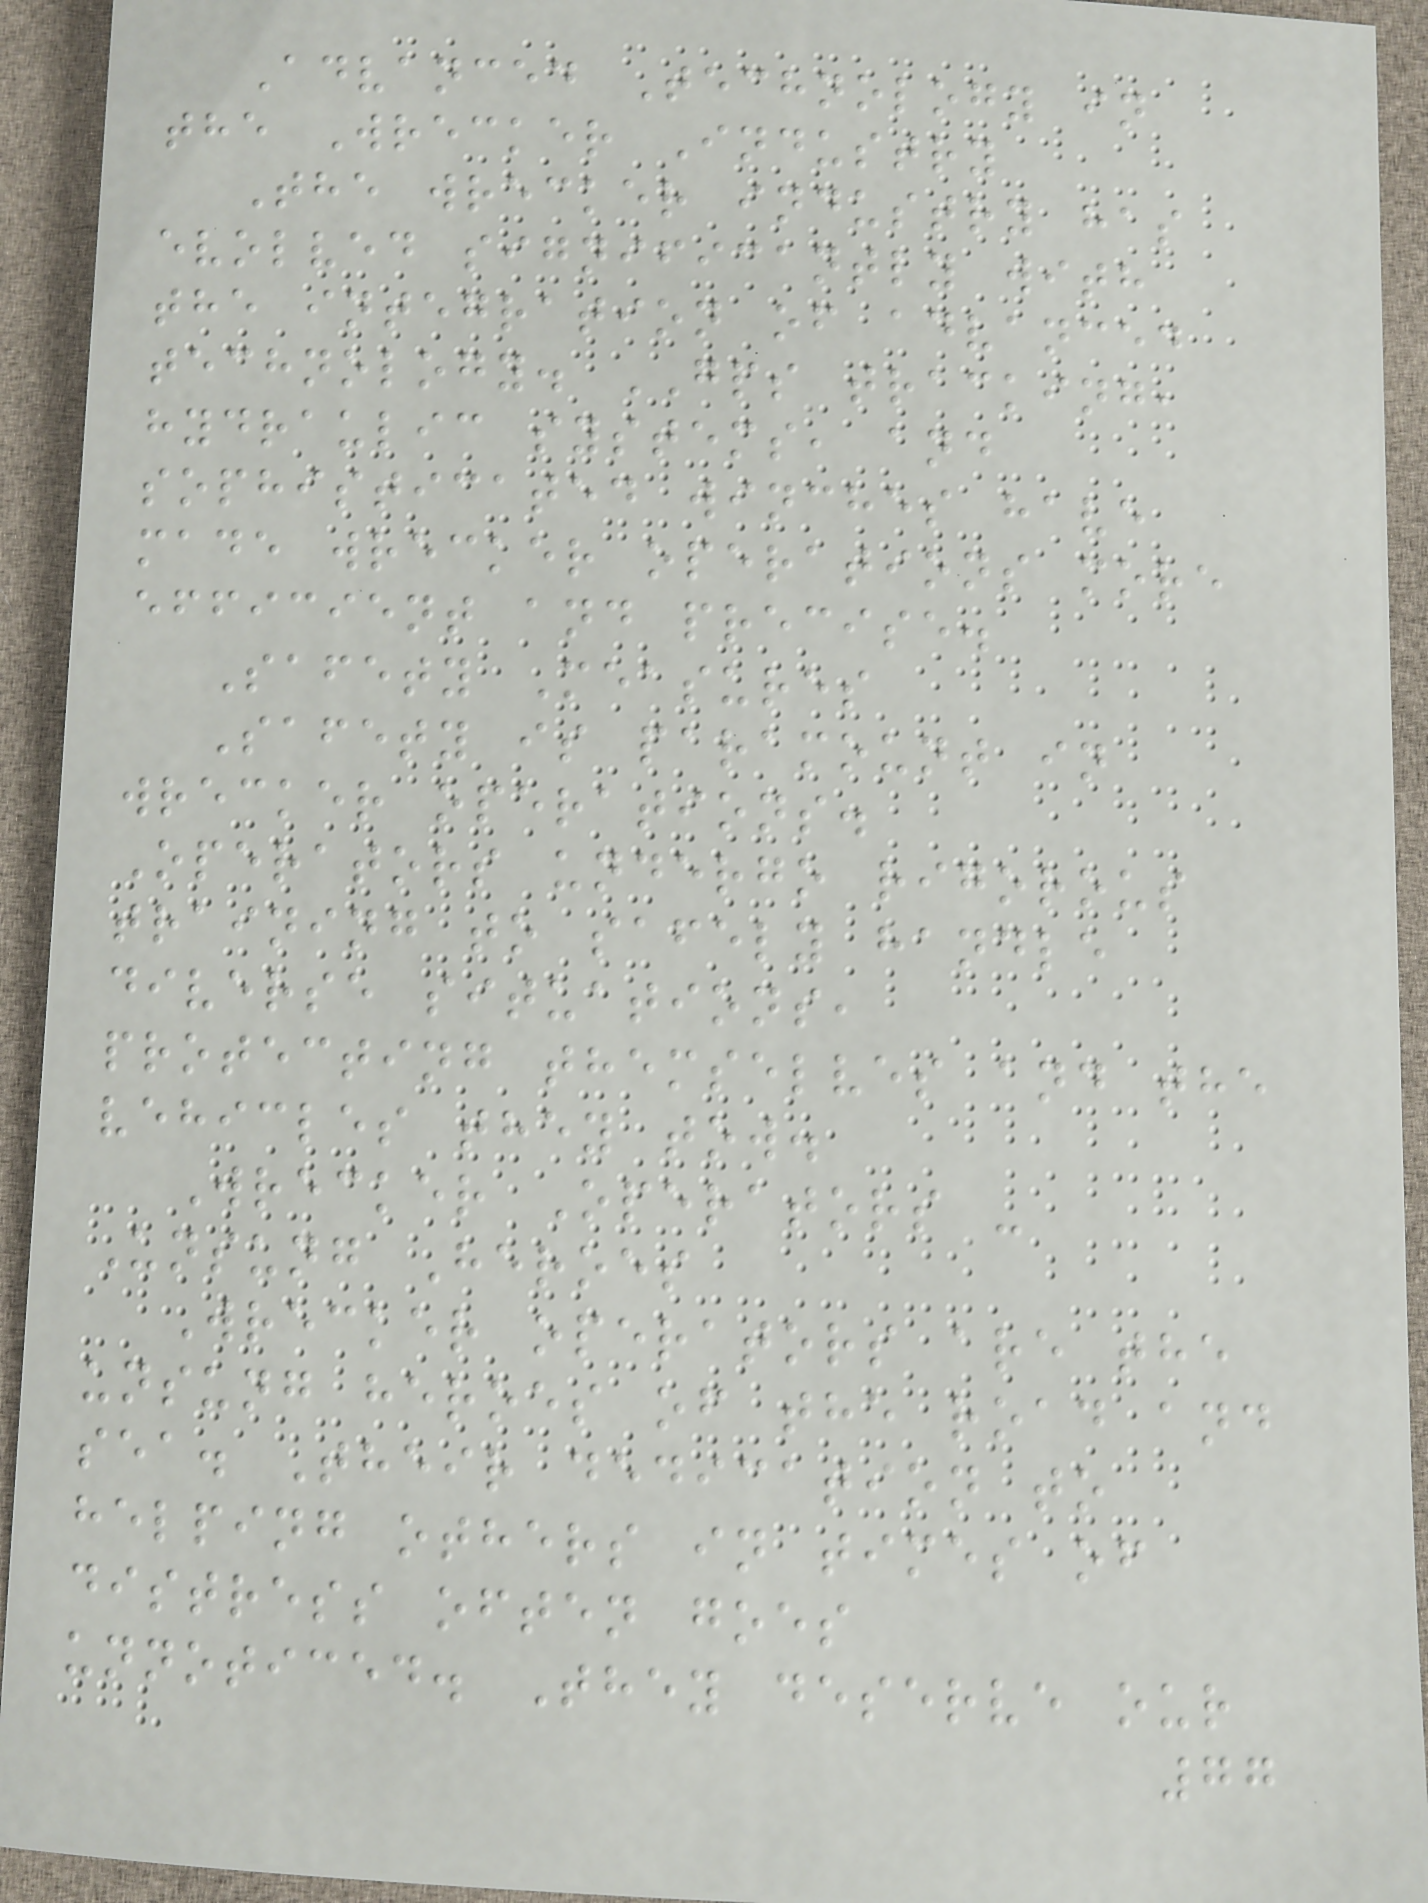Advanced Technology in
the Wrecker Industry
The wrecker industry has
evolved significantly with
the integration of advanced
technology. GPS tracking,
hydraulic systems, and
sophisticated winches have
made wrecker operations more
efficient and precise.
Safety Measures
Safety is paramount in
wrecker operations.
Operators undergo rigorous
training to safely handle
diverse situations,
protecting themselves and the
vehicles they tow.
Wrecker Operators -
Unsung Heroes
Wrecker operators are the
unsung heroes of the road and
sea. Their dedication to
helping others in times of
distress often goes
unnoticed. They deserve our
77
